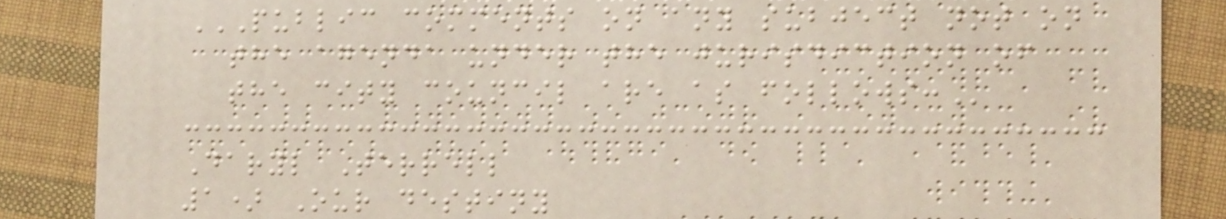PUBLIC COMMENTS ON ANY SUBJECT NOT ON
THE AGENDA UNDER THE JURISDICTION OF
THE CITY COUNCIL ARE AS FOLLOWS:
Daryl Terrell
1) Our destiny
